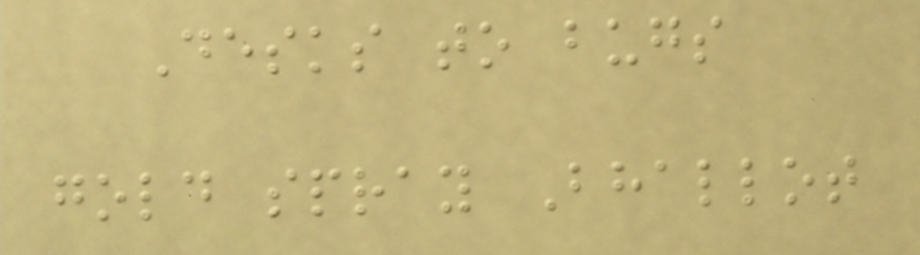Desks to bugs
gold spray Bhallot
